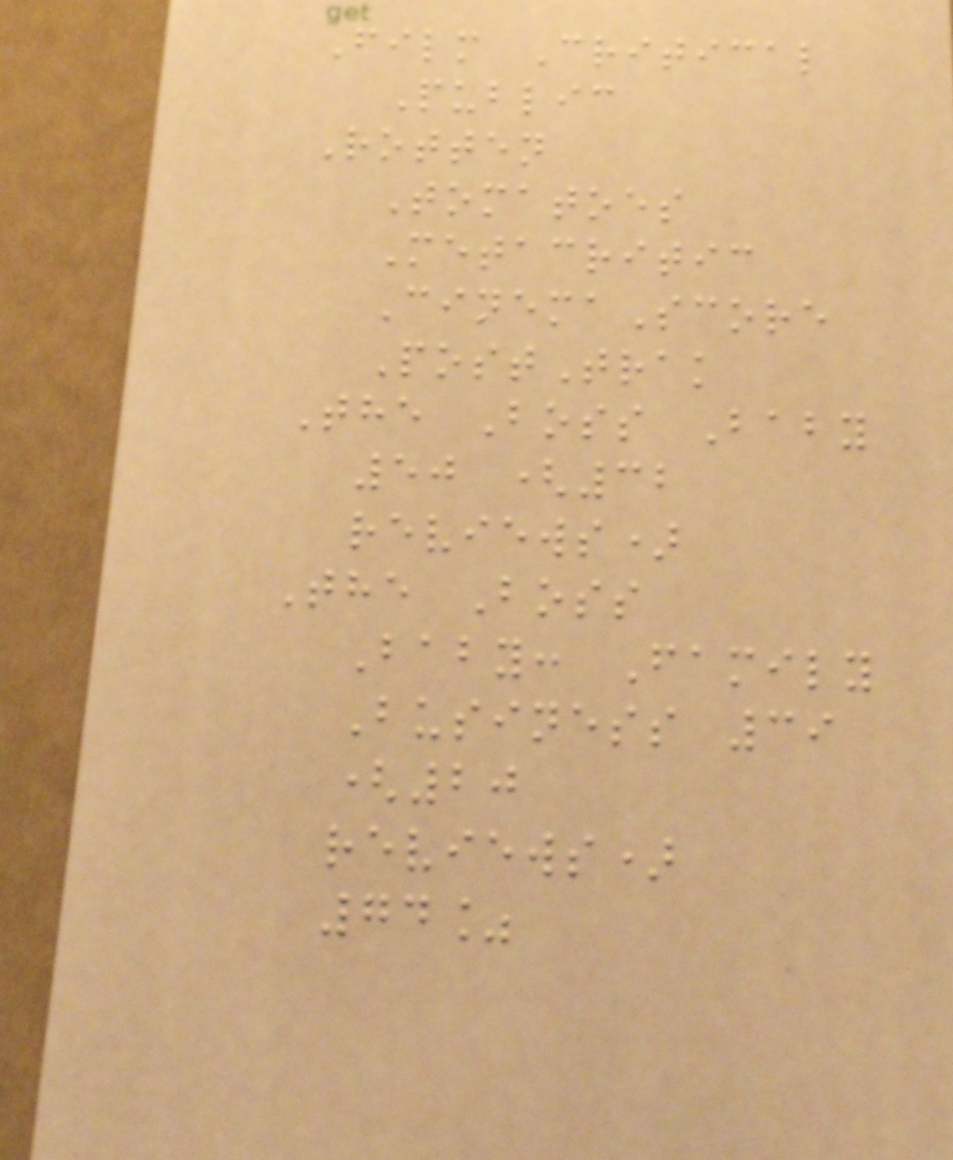Film Critical
Public
Rotten
Tomatoes
Metacritic
CinemaScore
PostTrak
The Boss Baby
50 (32
reviews)
The Boss
Baby: Family
Business 39
(20
reviews)
74%
